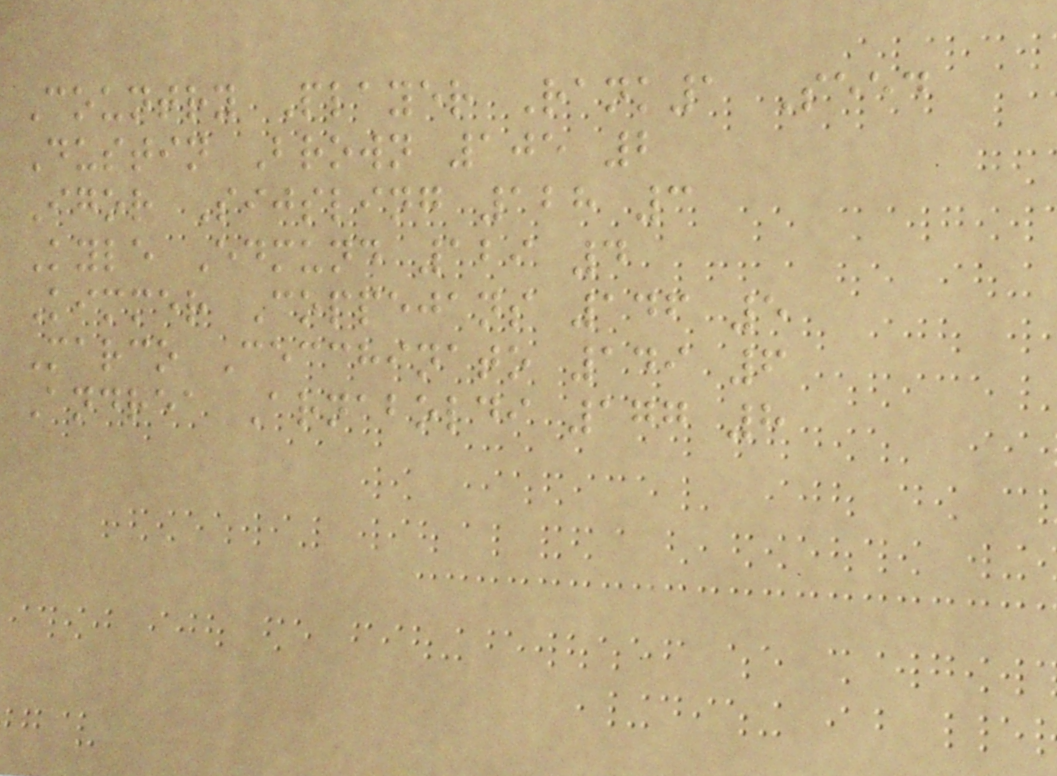Country Player Rank1 Seed
Dustin Brown 105 2
Igor Sijsling 128 3
Kyle Edmund 129 4
Kimmer Coppejans 146 5
Marco Cecchinato 149 6
Andrea Arnaboldi 177 8
